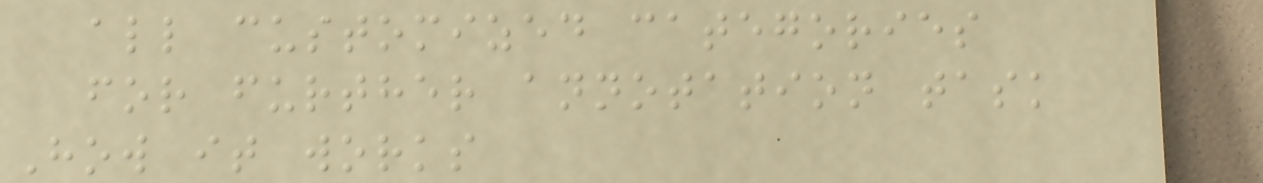all customized categories
for further annotation task
How it works
